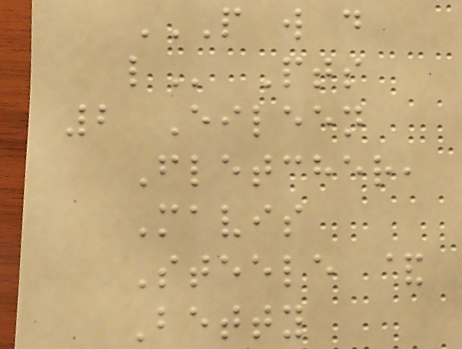P W D
L Pts
2 Eileen
Fletcher,
Mavis
Steele &
Betty
